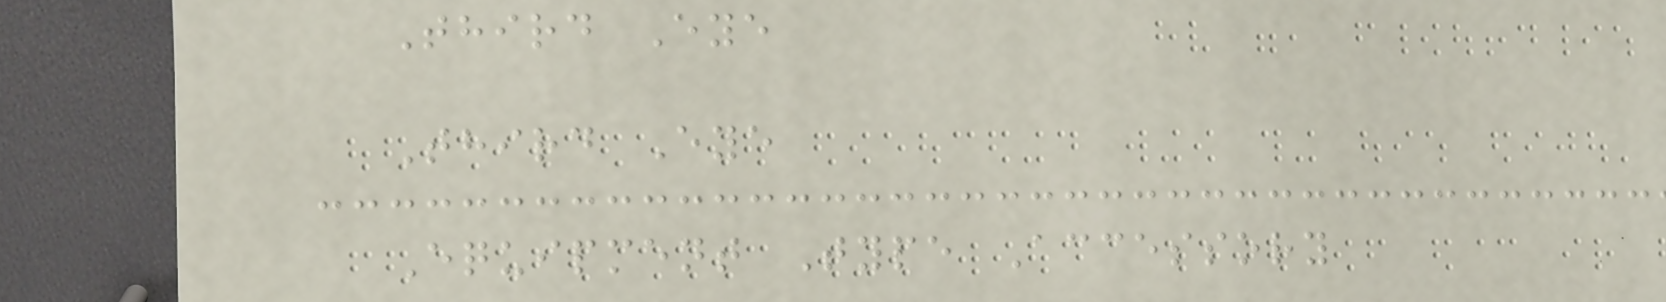Third Eye
Third Eye
Equipment Type Accessory
